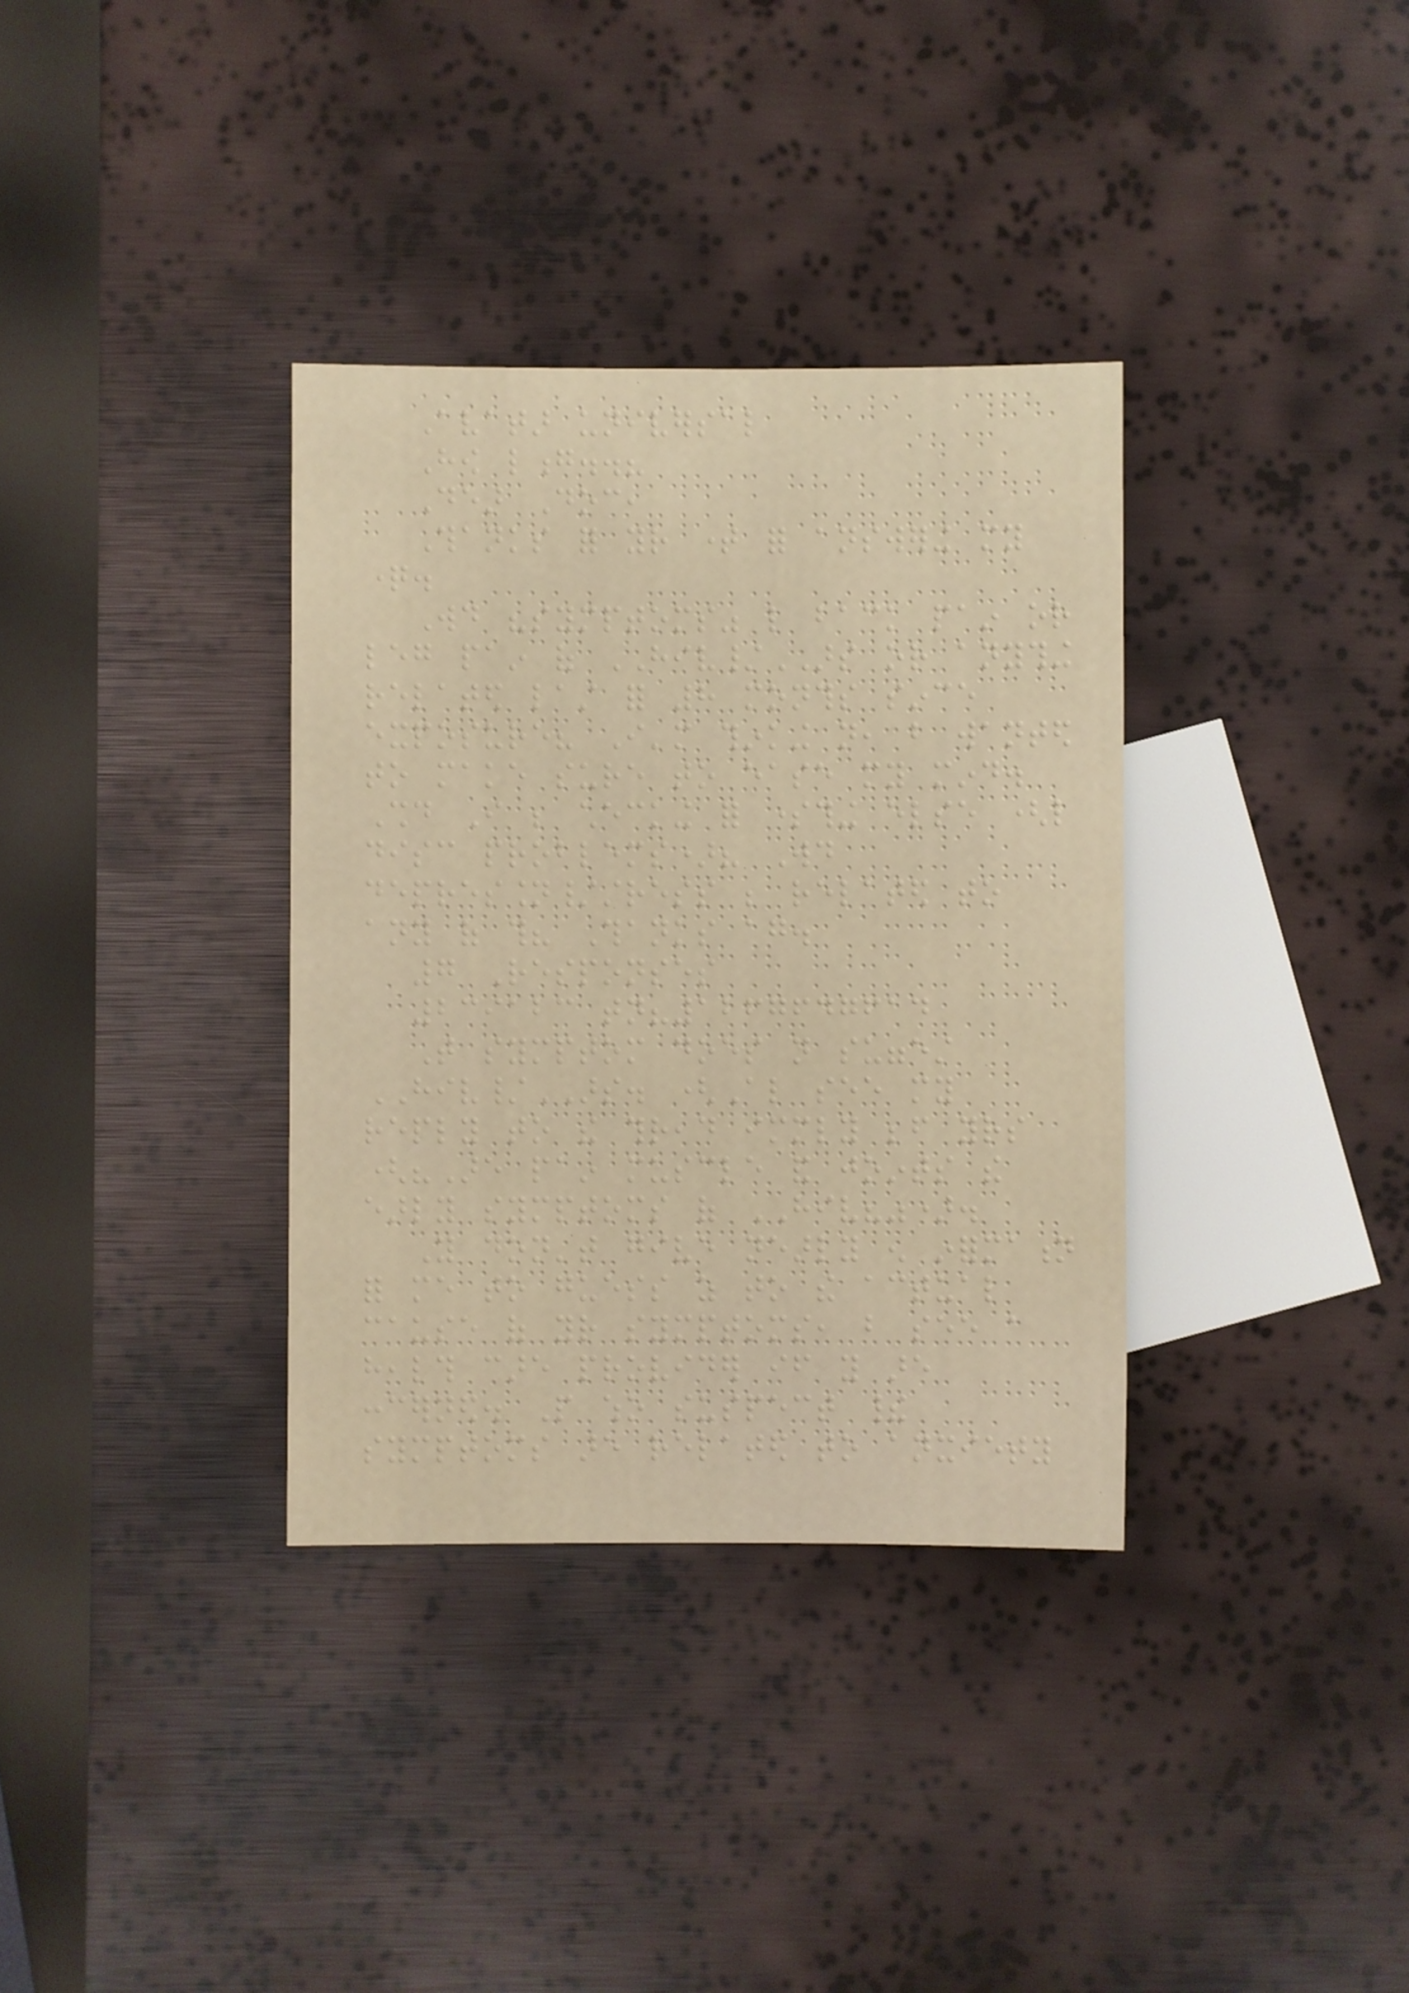Avatar universal
How long..?
Dear Doc,
Thanks for your time for answering my
question.
Would "symptoms" like back pain or
leg pain of HIV/ARS or anything
related last for 8 months since
exposure? I'm thinking not, but wanted
to make sure to ease my mind.
Should I be checking for something else (like
disc problems)? Would
depression/stress be related to
any of this? Thanks again.
7 Responses
239123 tn?1267647614
That symptom does not suggest
HIV/ARS. (Also see my
reply to the thread immediately before yours
("Are pain muscle and joints the
early symptoms of HIV?").
You don't give nearly enough information
for me to guess as to the actual
cause of your symptoms, but see a
health care provider if you are
concerned. People who suspect their
symptoms are related to anxiety
